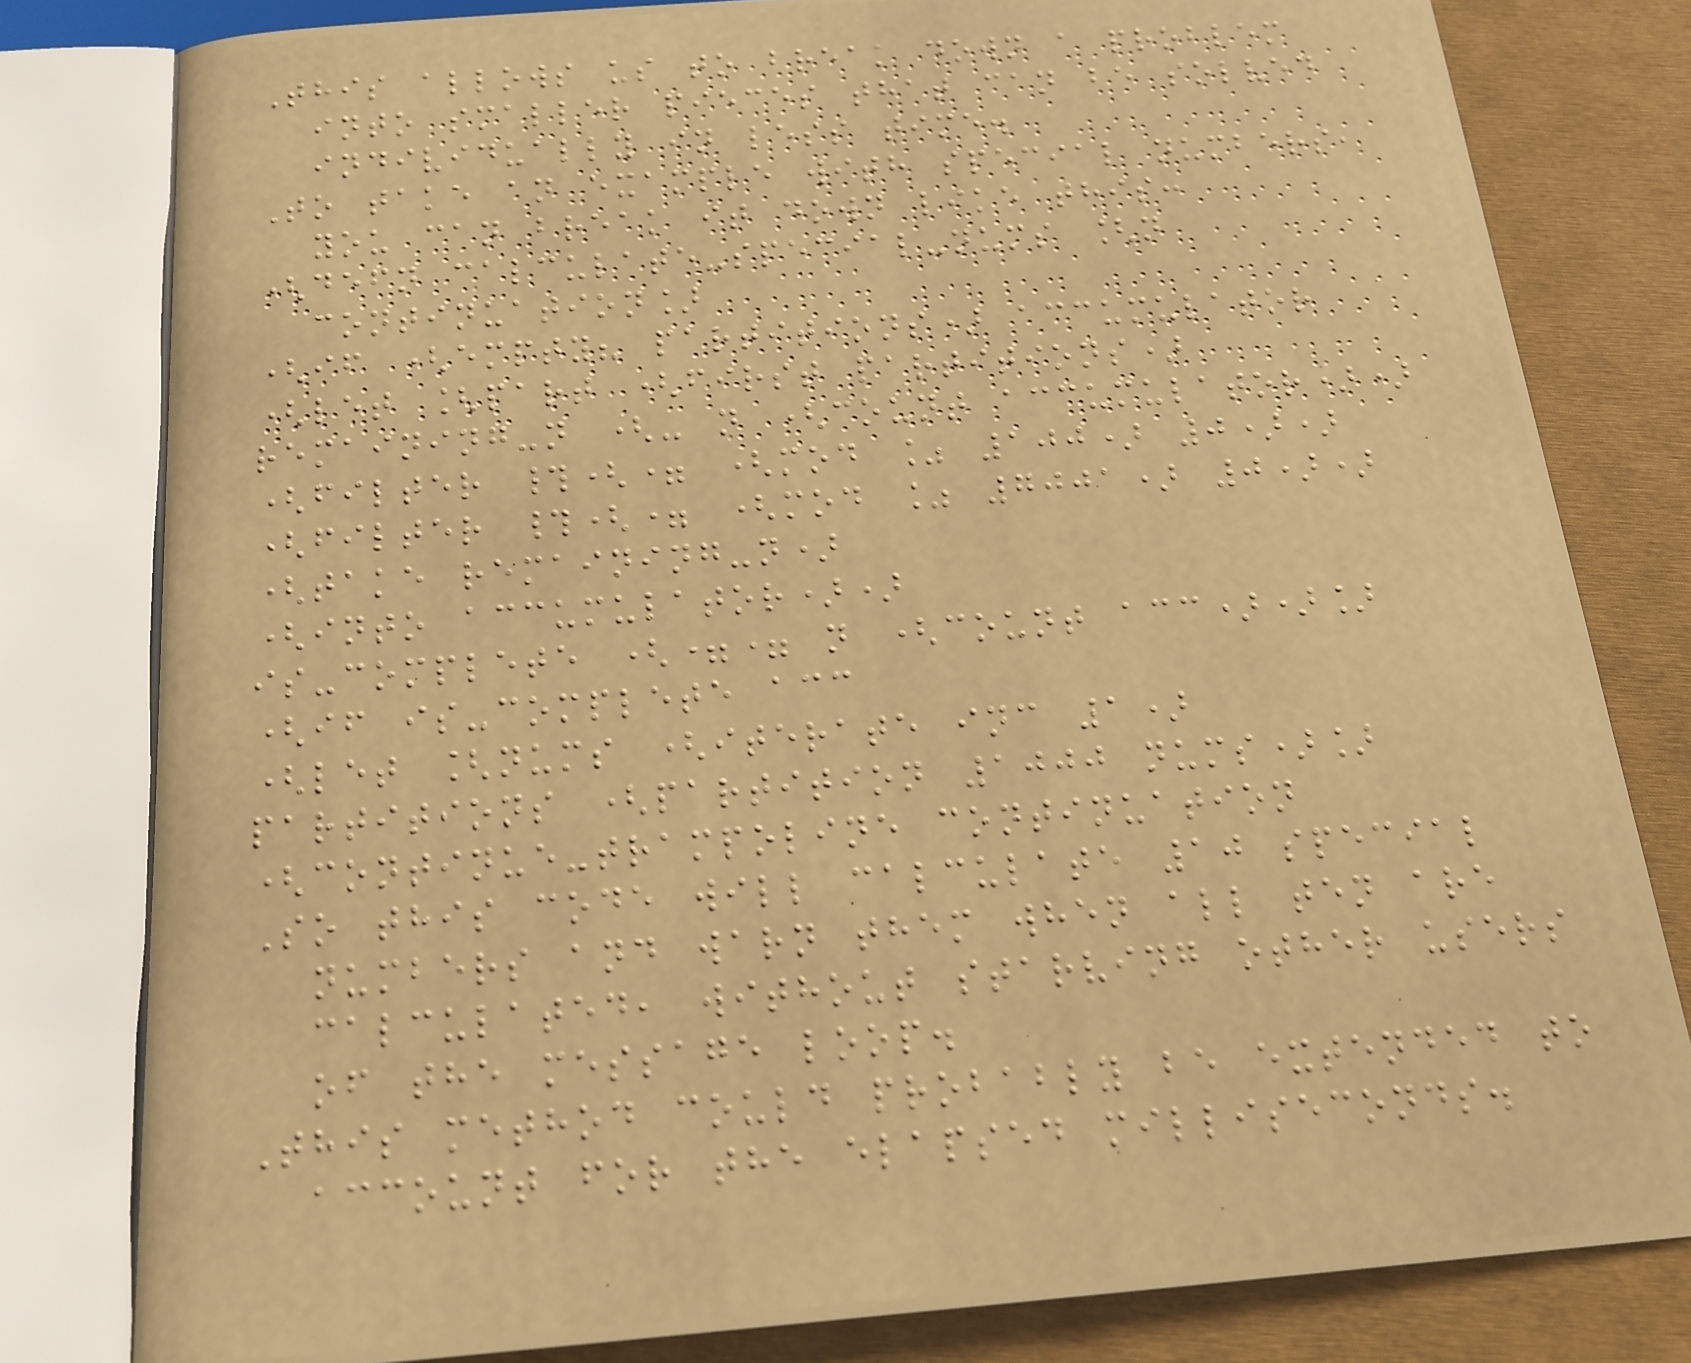This allows us to break down a problem
into smaller pieces that can be solved
individually in less time.
To take an example with special numbers,
you can break it down like this:
(defn calculate-special-nums [n
continuation]
(if (empty? partitions) accumulator
(let [part (first partitions)
remaining-n (- n (count accumulator))
(filter #(= (mod % 100) 0))
(filter #(= (mod % 7001) 0))
(take remaining-n)
(into accumulator))
is-complete (== n (count acc))]
(if is-complete acc
(let [nums (iterate inc 1)
partitions (partition 1000 nums)]
(continue-trampoline continuation
So this code will calculate 10 special
numbers and warn them when all ten are
calculated, without starving other users
of the message loop.
This method could probably be extended to
account for the elapsed milliseconds.
